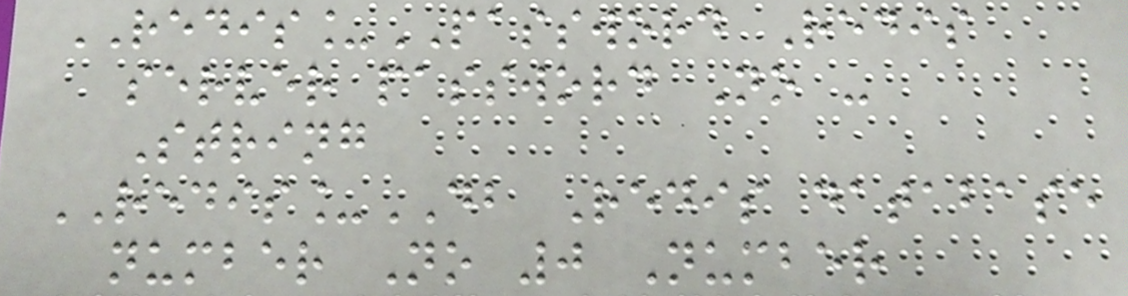REDIS_PASSWORD Redis
server password No -
String
REDIS_DB Redis database
number No 0 Number
